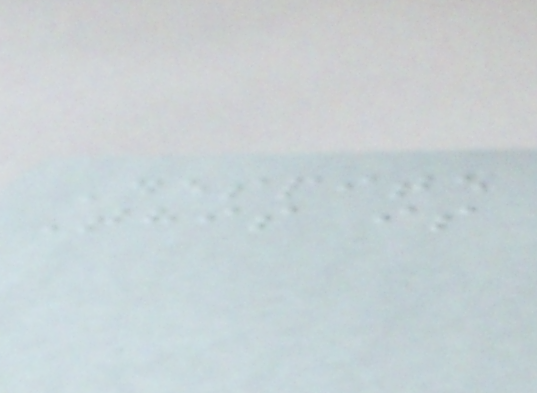Despite
This is
